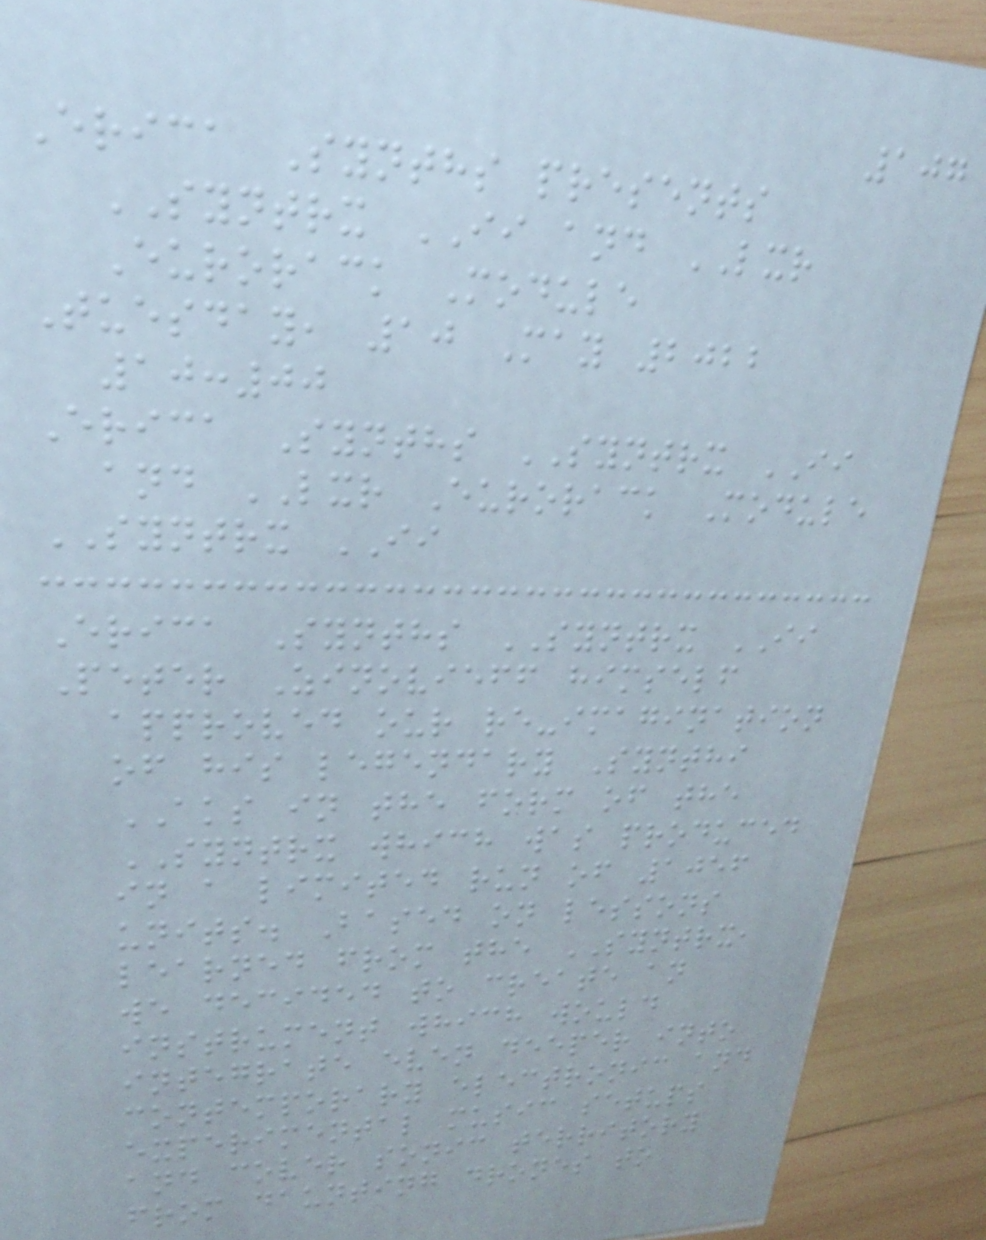107
Erica Synths presents
SYNTRX II and LXR
Eurorack Module
Tuesday, 10 May 2022
10:00
Erica Synths SYNTRX II
and LXR Eurorack Module
SYNTRX II
Erica Synths SYNTRX II
Peter Zinovieff himself
approved our re-imagination
of his legendary Synthi
AKS in the form of the
SYNTRX which was produced
in a limited run of 1056
units. Based on lessons
learned from the SYNTRX,
we decided to create an
instrument which would
integrate even deeper into
contemporary electronic and
experimental music setups
and cover sonic territory
from daunting drones to
